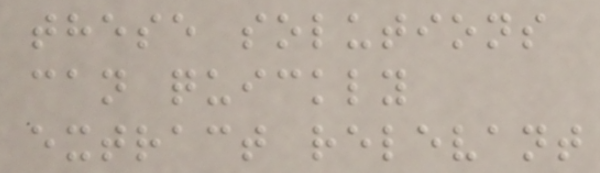these solutions
can quickly
extract relevant
